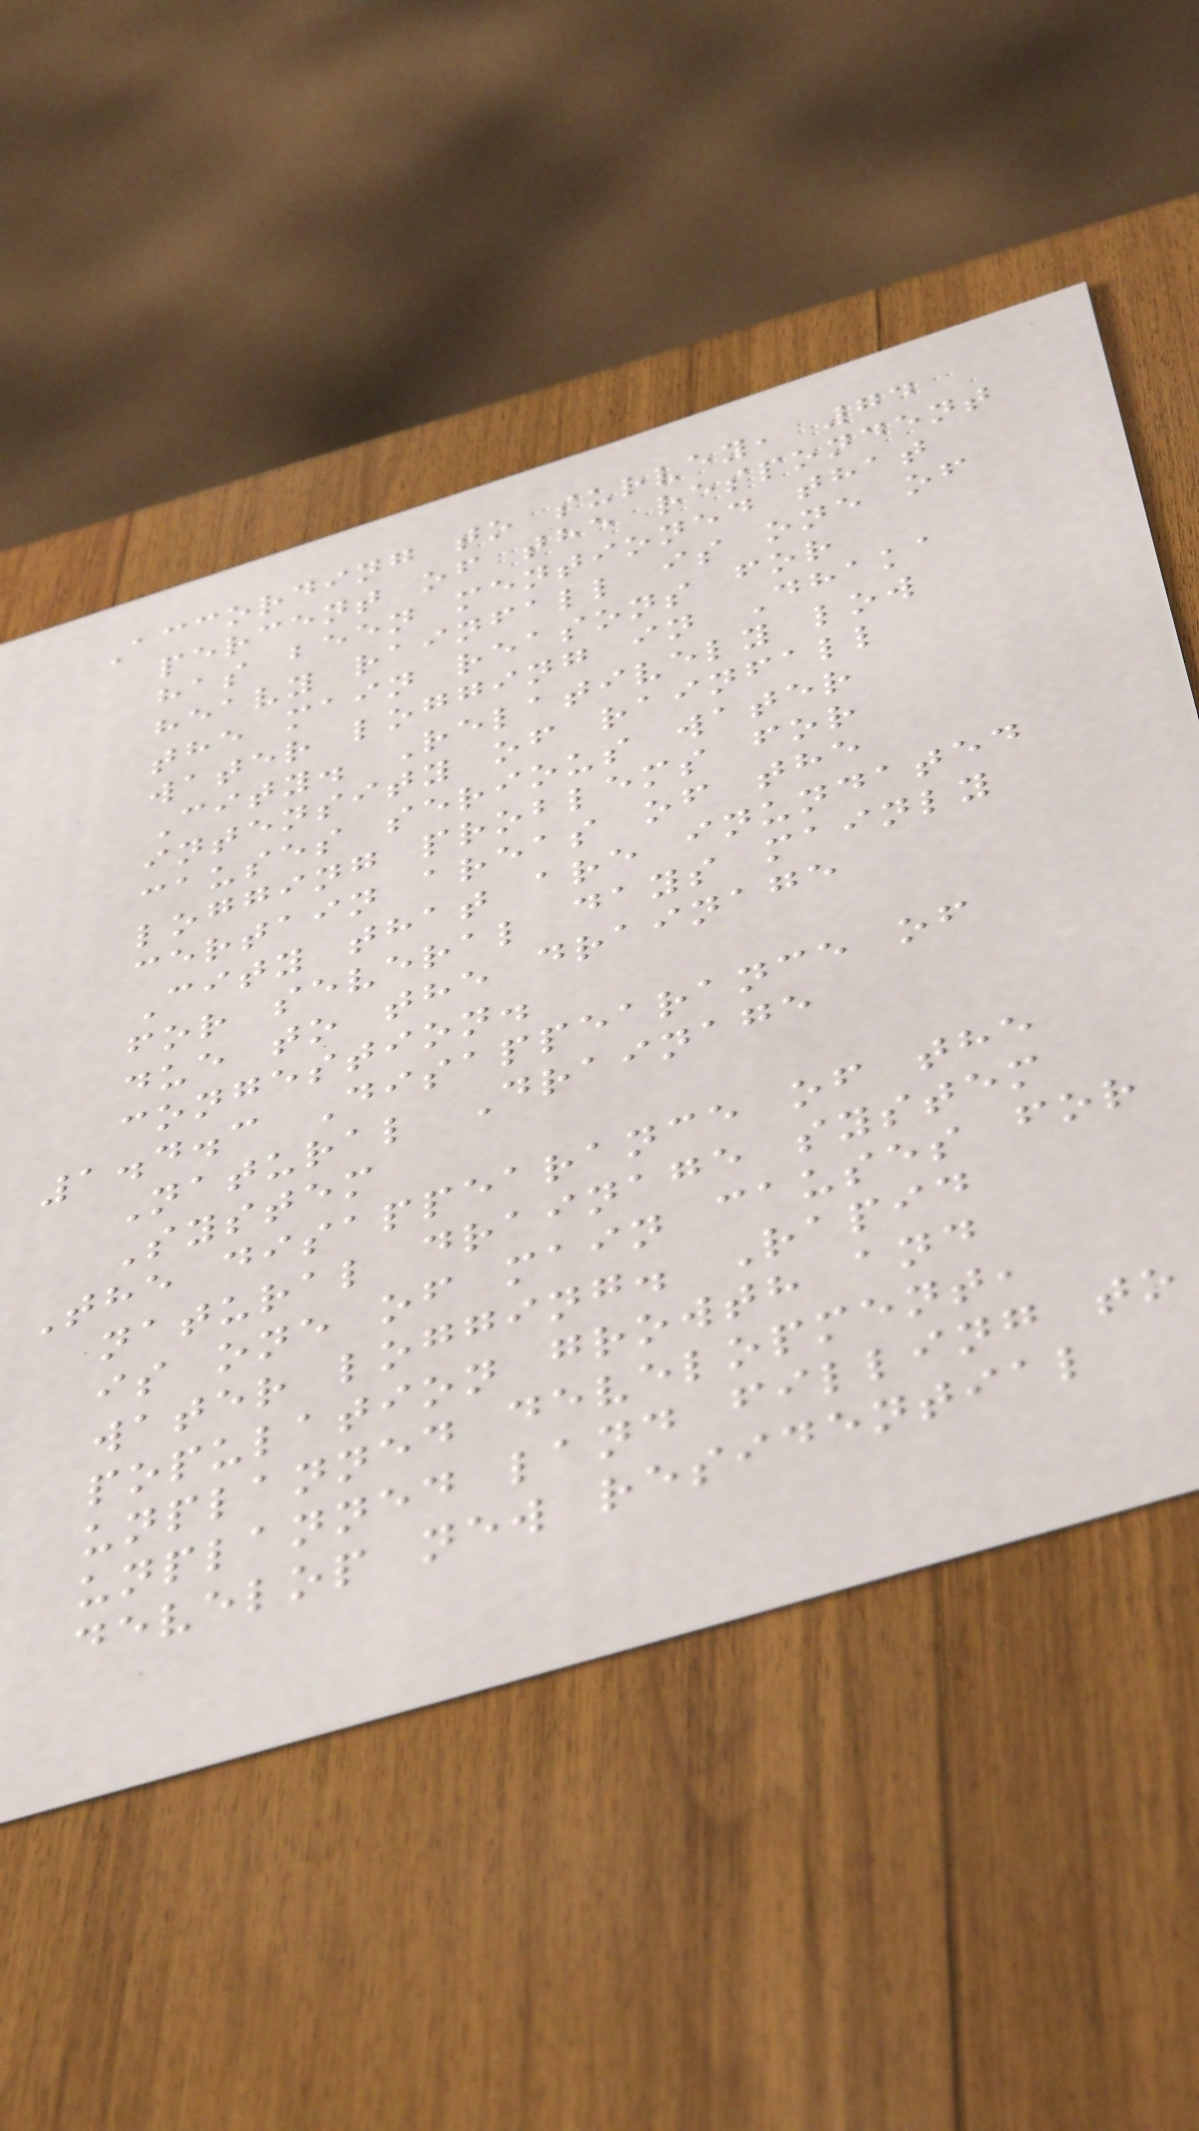According to survey, 74
percent of the respondent
has been mentioned that
heavy rainfall is one of
the main reasons for
water logging in Dhaka
City. Relatively low
intensity of rainfall
causes serious water
logging problems for
certain areas of the
City that are inundated
for several days mainly
due to the drainage
congestion.
1.4.3 Disappearance of
Natural Drainage
System
The disappearance of the
natural drainage system
is one of main causes for
water logging. Rapid
population growth and
unplanned development,
unplanned land filling to
develop new residential
